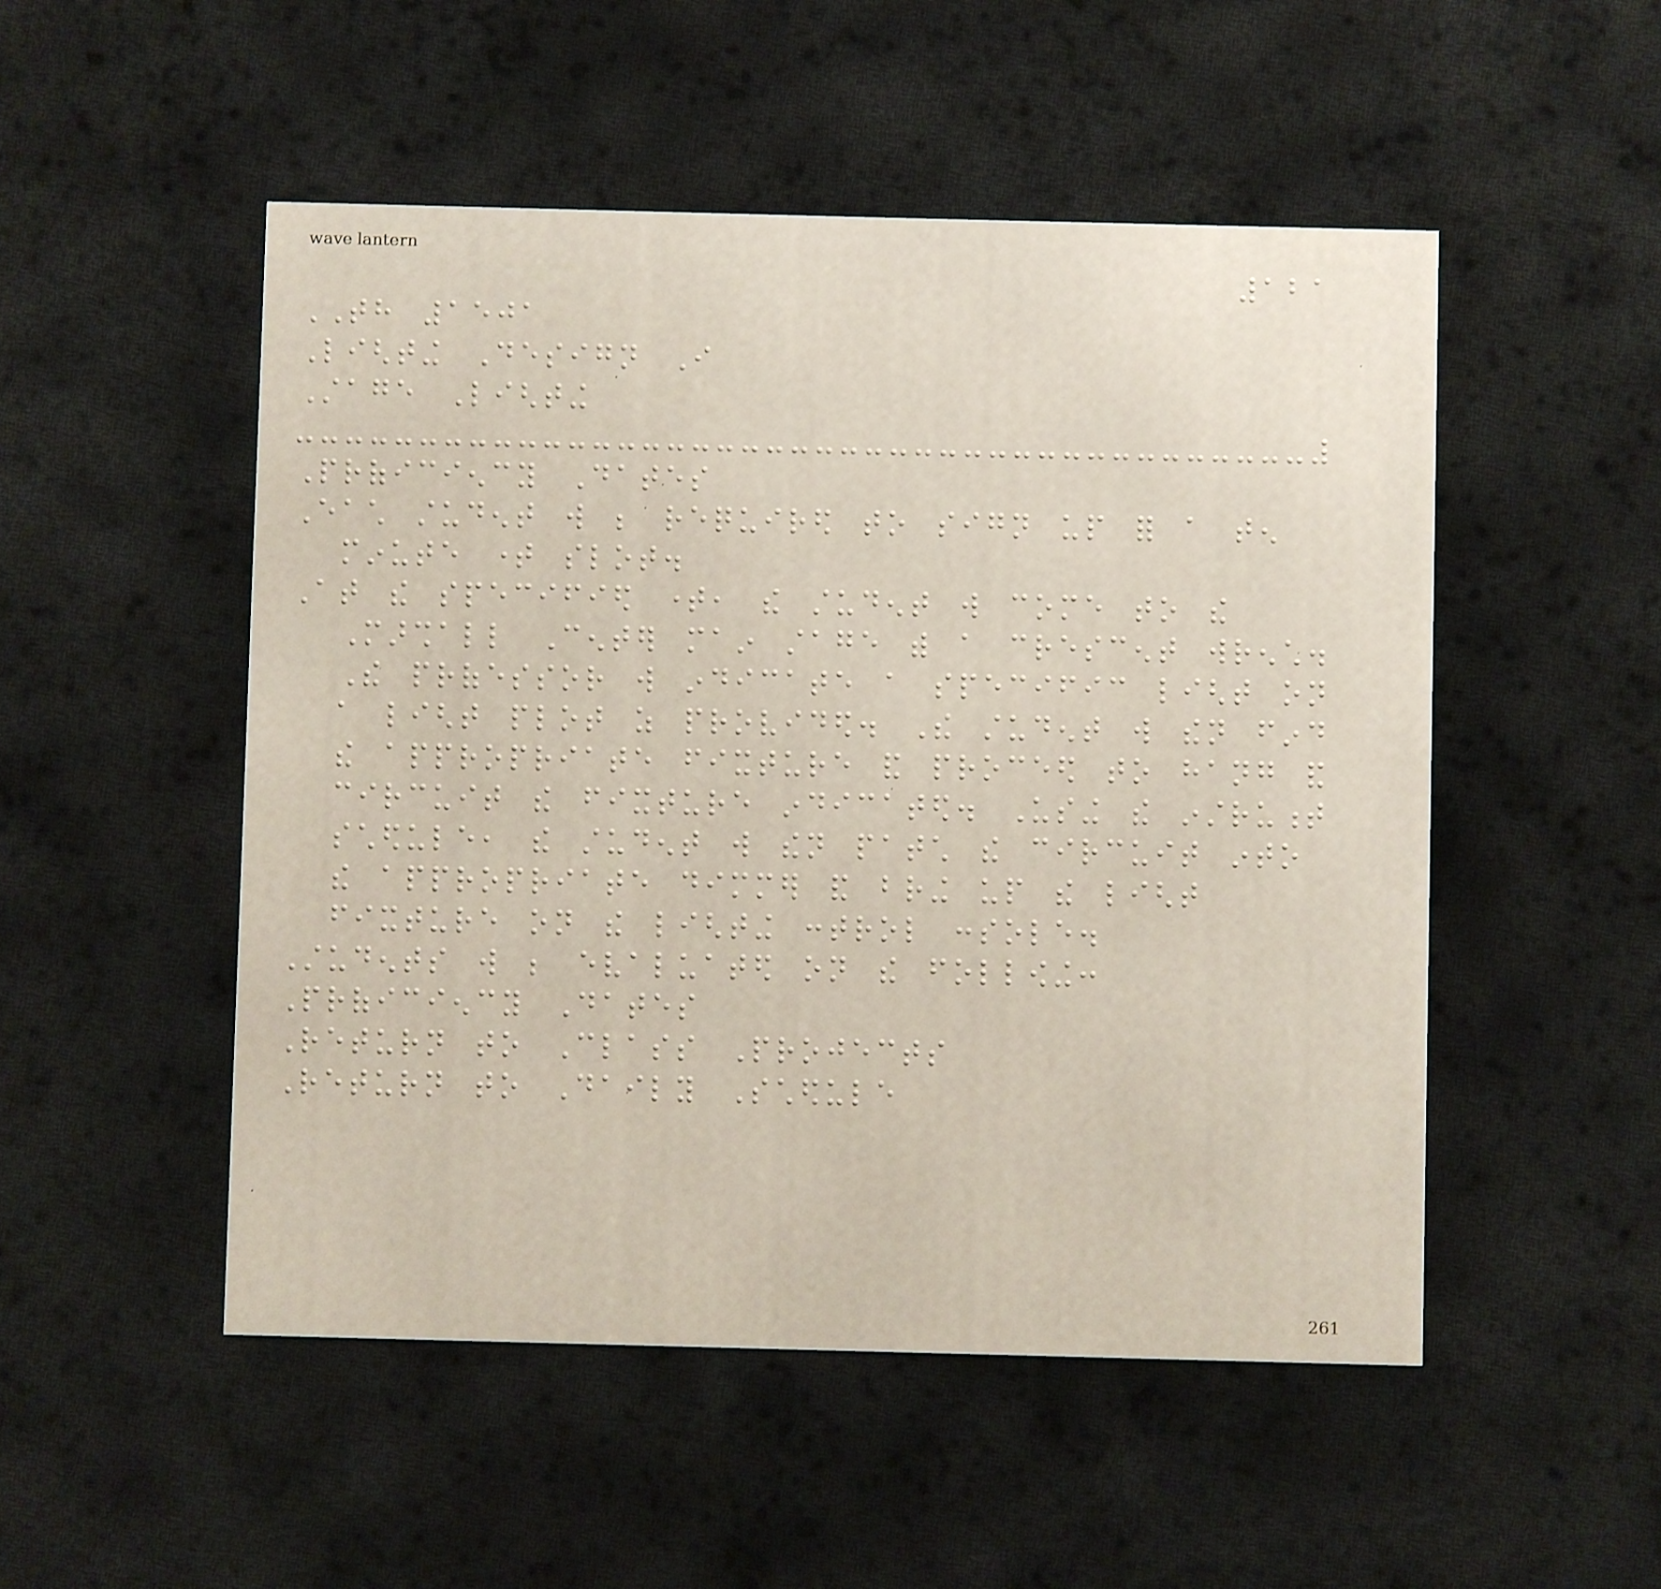121
TH 1501
Lighting Design I
Stage Lighting
Proficiency Dates
Each student will be required to sign up for a ten
minute time slot.
At the specified time, the student will come to the
Marshall Center main stage with a crescent wrench.
The professor will indicate a specific light on
a light plot as provided. The student will then find
the appropriate fixture and proceed to hang and
circuit the fixture indicated. Using the instrument
schedule, the student will then patch the circuit into
the appropriate dimmer and bring up the light
fixture on the lighting control console.
Students will be evaluated on the following:
Proficiency Dates
Return to Class Projects
Return to Daily Schedule
